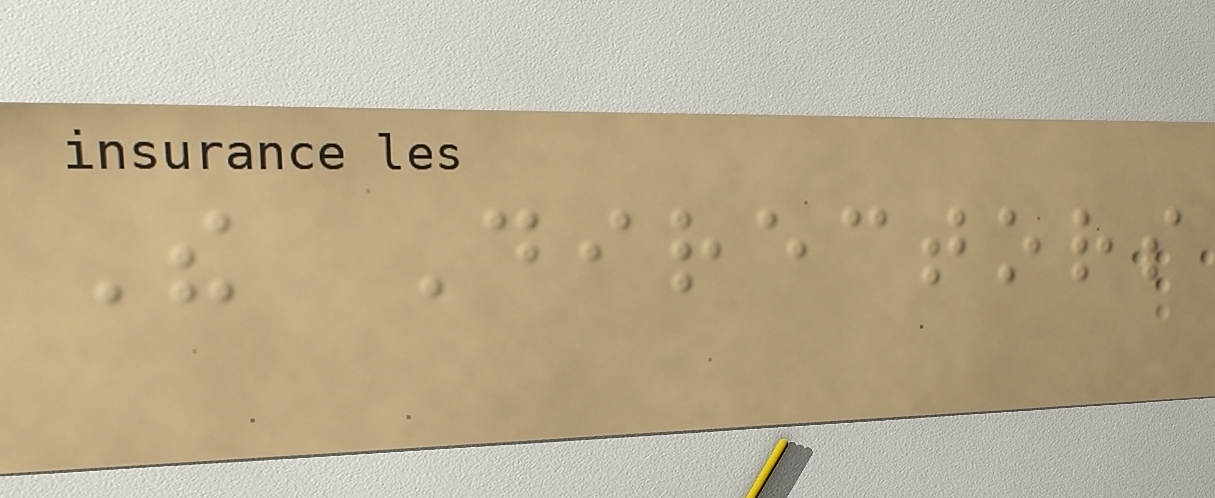The Directors
